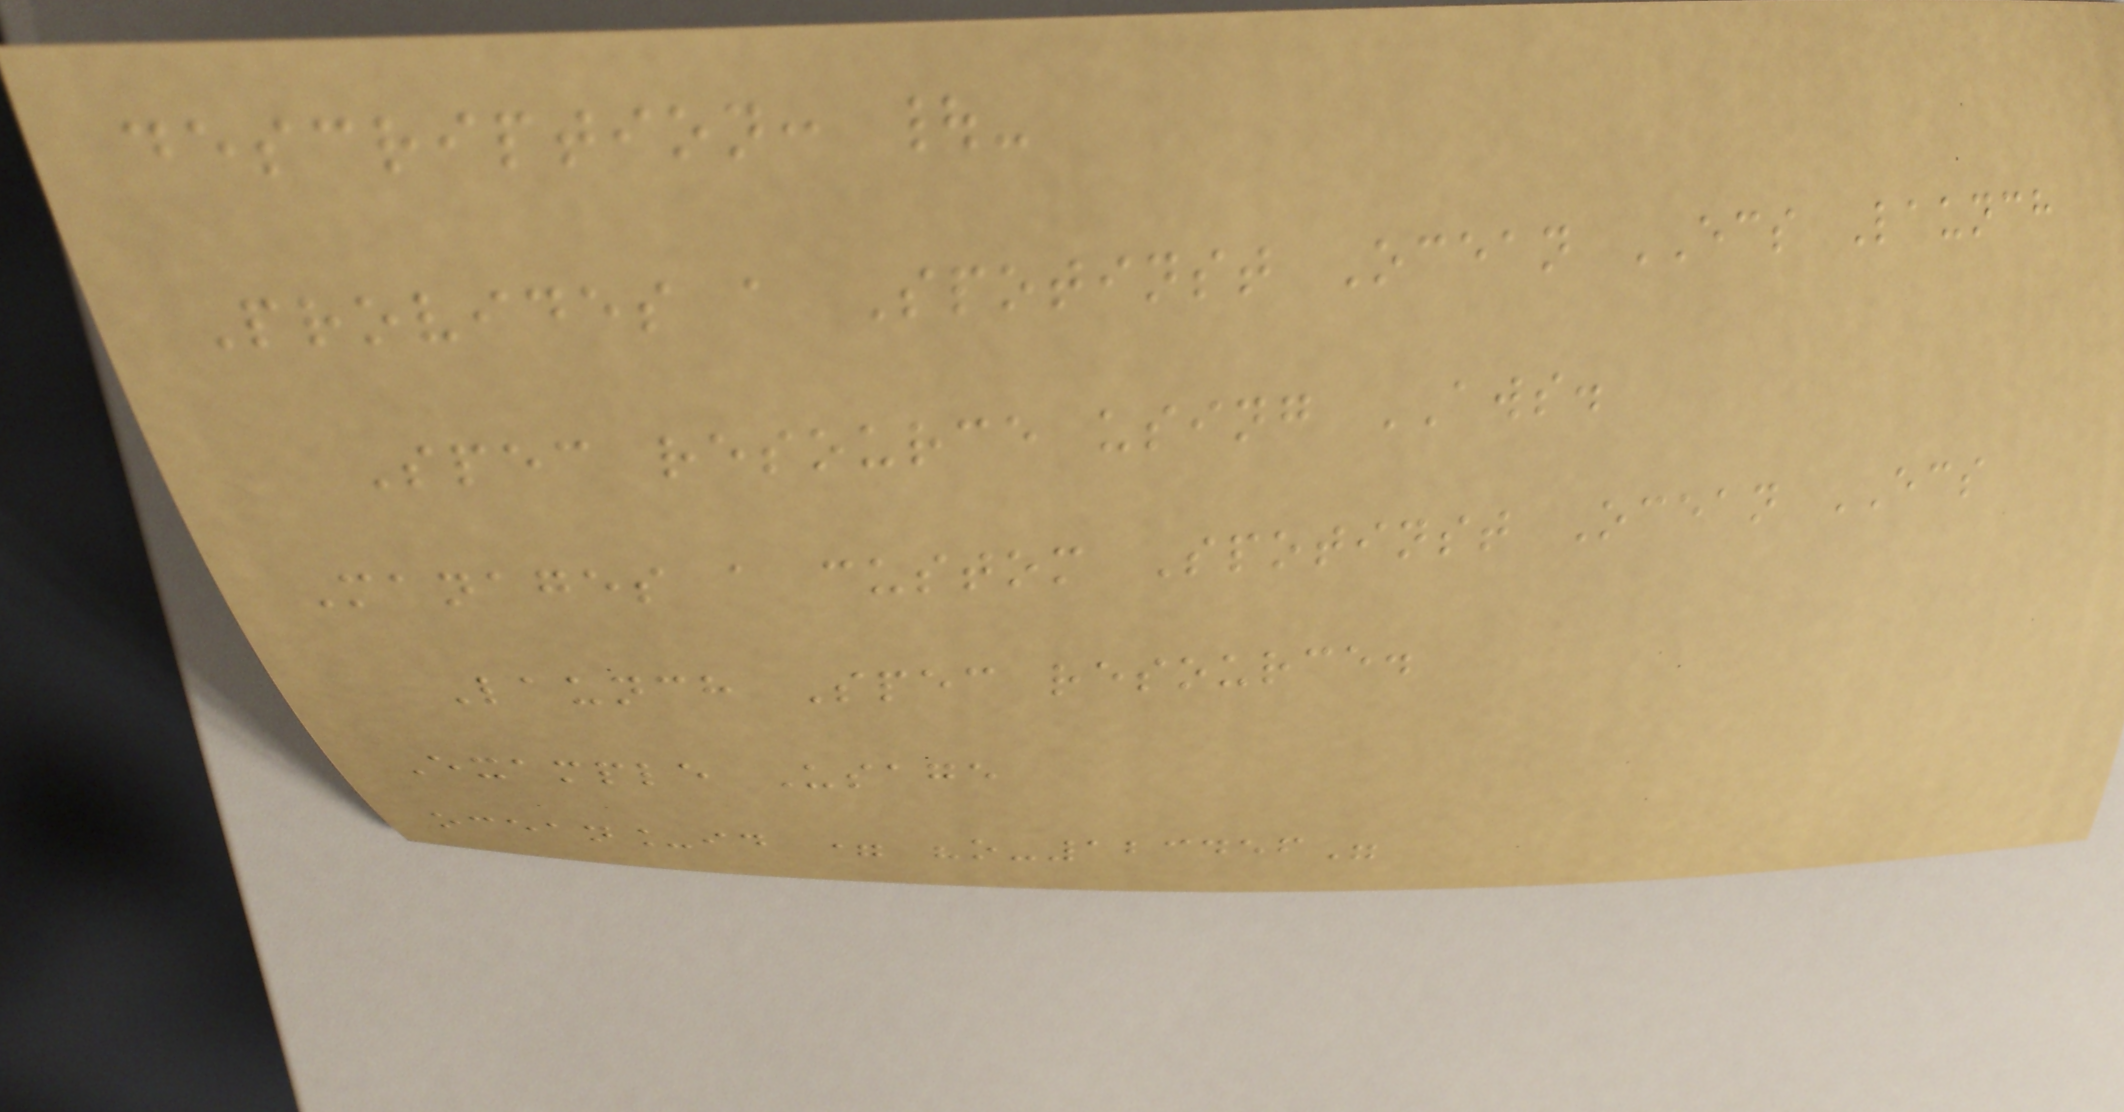description: |-
Provides a Spotinst Ocean ECS Launch
Spec resource using AWS.
Manages a custom Spotinst Ocean ECS
Launch Spec resource.
Example Usage
ocean_id = "o-123456"
